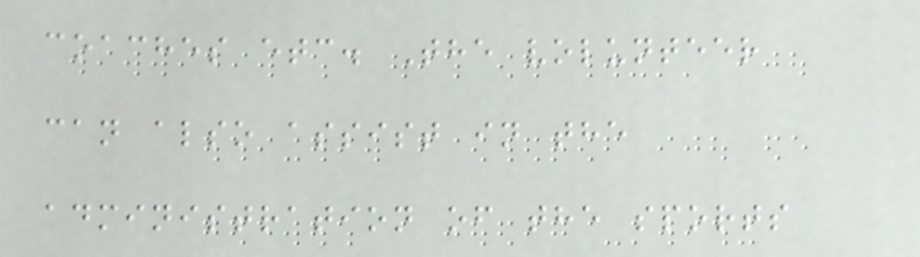coaches etc. The volunteer
can also assist in the
administration of the sports
